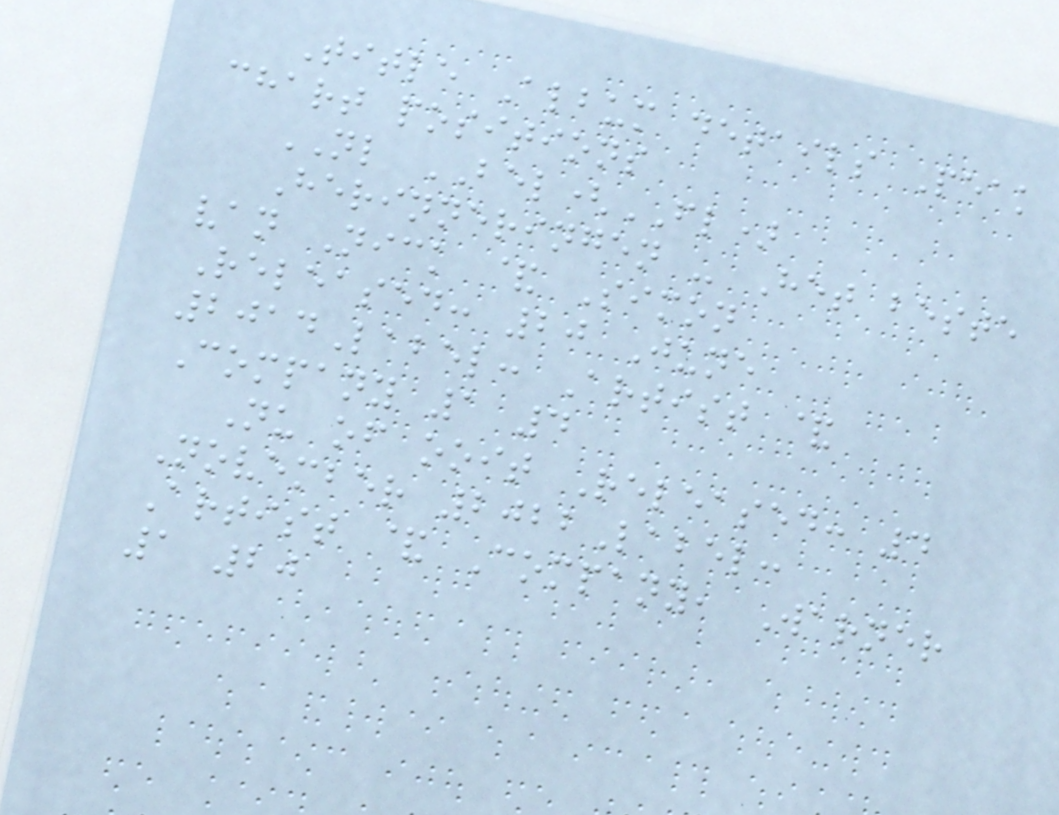Title Album details Peak
chart positions
NL BEL(FL)
Herinneringen - Het beste
van Nick & Simon
Released: 20 June
2014Label: Artist &
Company 1 4
Nu of ooit Released: 4
November 2022Label:
Artist & Company, Warner
1 20
